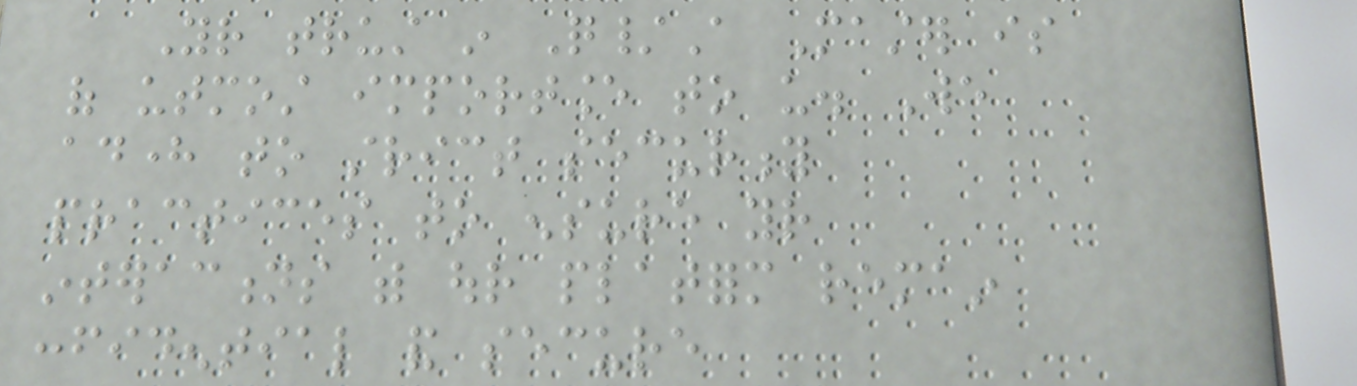Your trust in Q/A Master is
of utmost importance to us. We
adhere to strict security
practices to ensure your
interactions with our platform remain
confidential and secure
